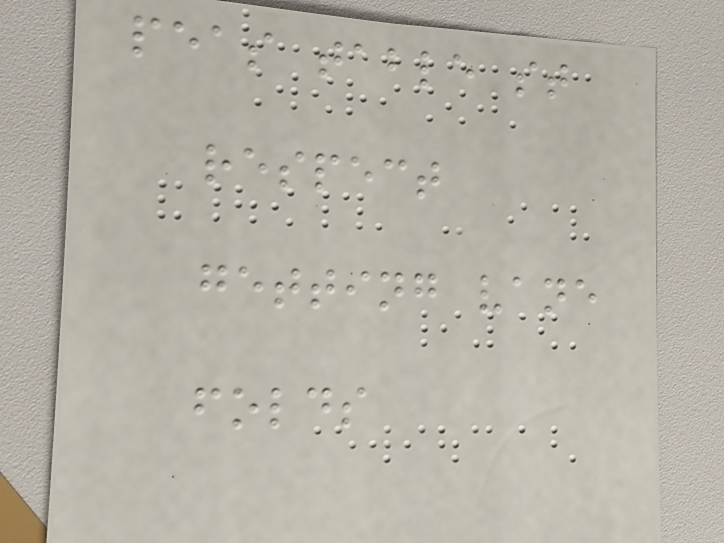peas table st
respect
getting vane
folds
